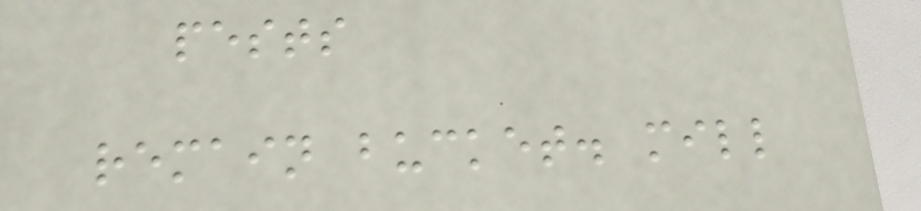pests
remain bucket. mill
